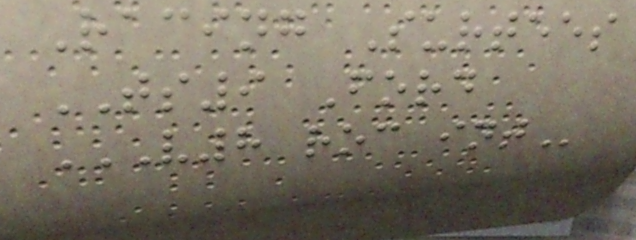Racing Surtees
TS9 Ford
V8 ROC INT
